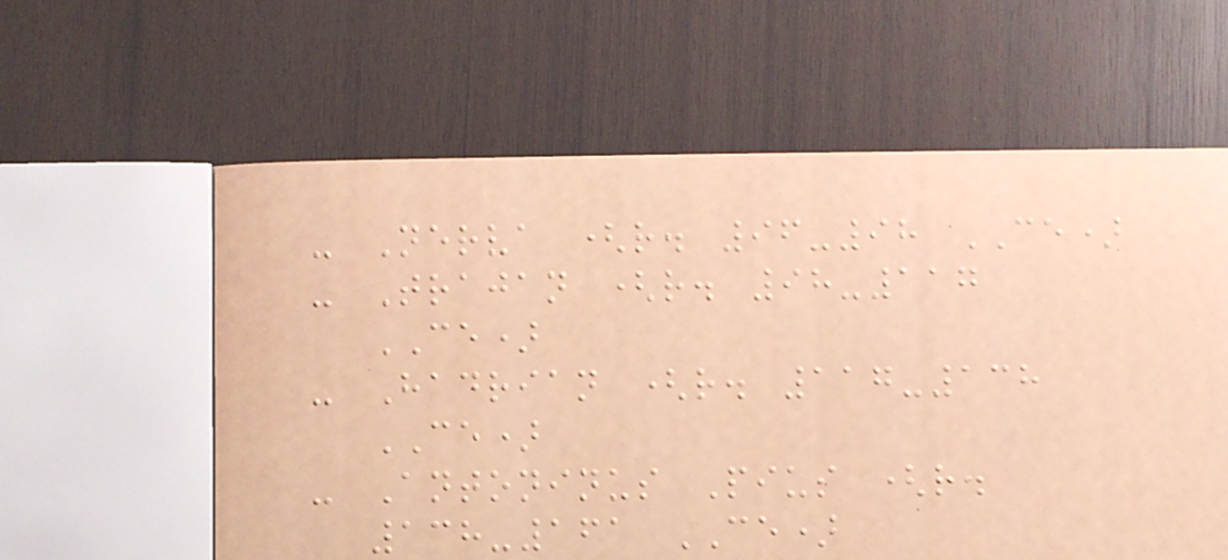- Nerva (r. 96-98 CE)
- Trajan (r. 98-117
CE)
- Hadrian (r. 117-138
CE)
- Antoninus Pius (r.
138-161 CE)
